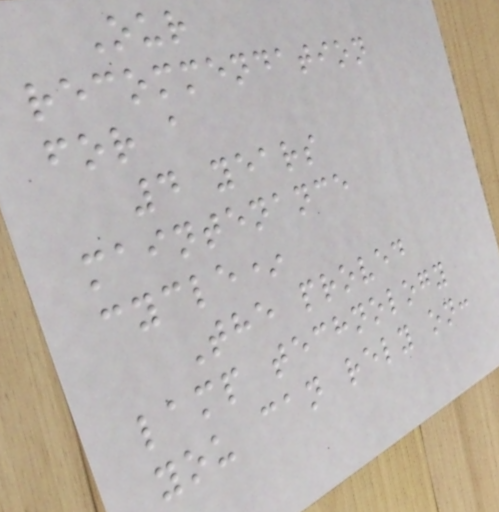Our
recommendation
for a
4 years
maintenance
cycle*
The proved
lamp technology
you can rely on:
